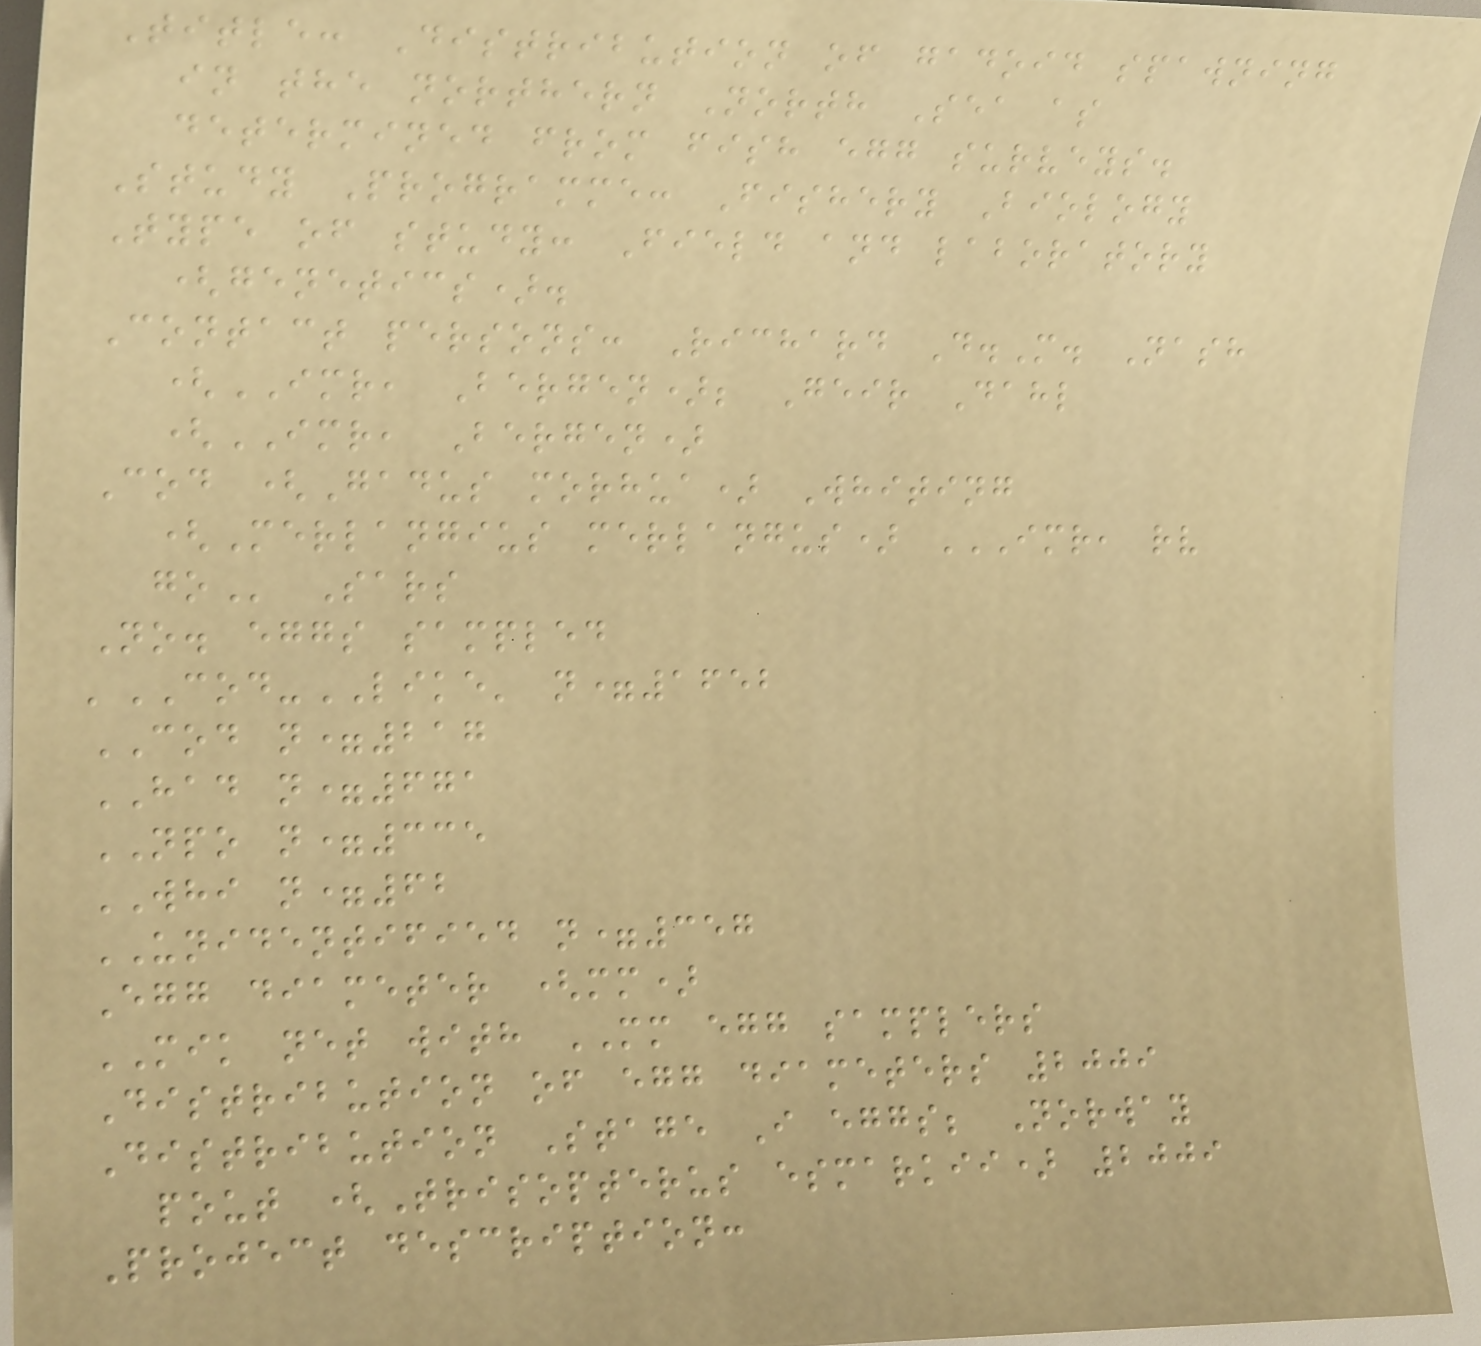Title: Distribution of gadoid spawning
in the northern North Sea as
determined from fish egg surveys.
Study Programme: Fishery Biology
Type of study: Field and laboratory
(genetics).
Contact persons: Richard D.M. Nash
(IMR, Bergen); Geir Dahl
(IMR, Bergen)
Cod (Gadus morhua) Whiting
(Merlangius merlangus) IMR, RV
GO Sars
No. eggs sampled
'COD-LIKE' n=1652
COD n=217
HAD n=671
NPO n=335
WHI n=62
UNIDENTIFIED n=357
Egg diameter (mm)
MIK net with MM egg samplers
Distribution of egg diameters 2009
Distribution Stage I eggs; Norway
pout (Trisopterus esmarkii) 2009
Project description:
